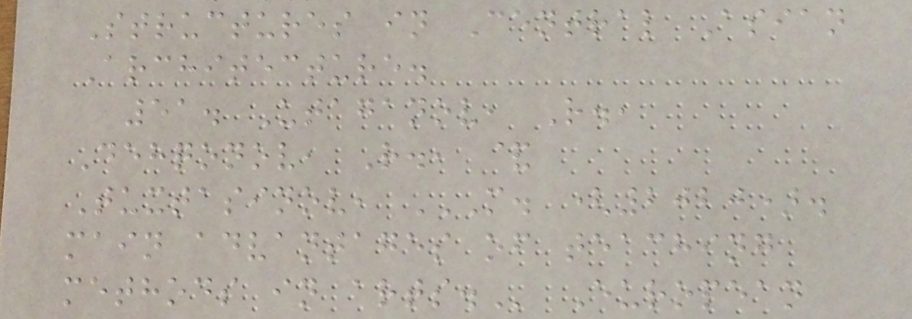Structures in Central Asian
Architecture.
51. Utaganov, R.,
Dehqonov, R., &
Tuxtasinov, M. (2020).
MAIN ADVANTAGES OF TEACHING
METHODS IN ARTS. European
